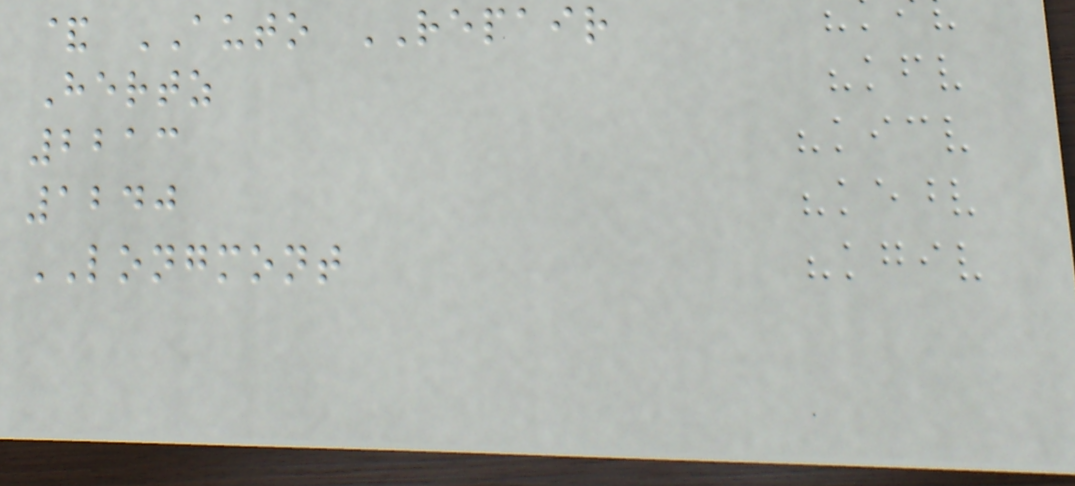& AUTO REPAIR
Hertz
2213
1240
LONGMONT
